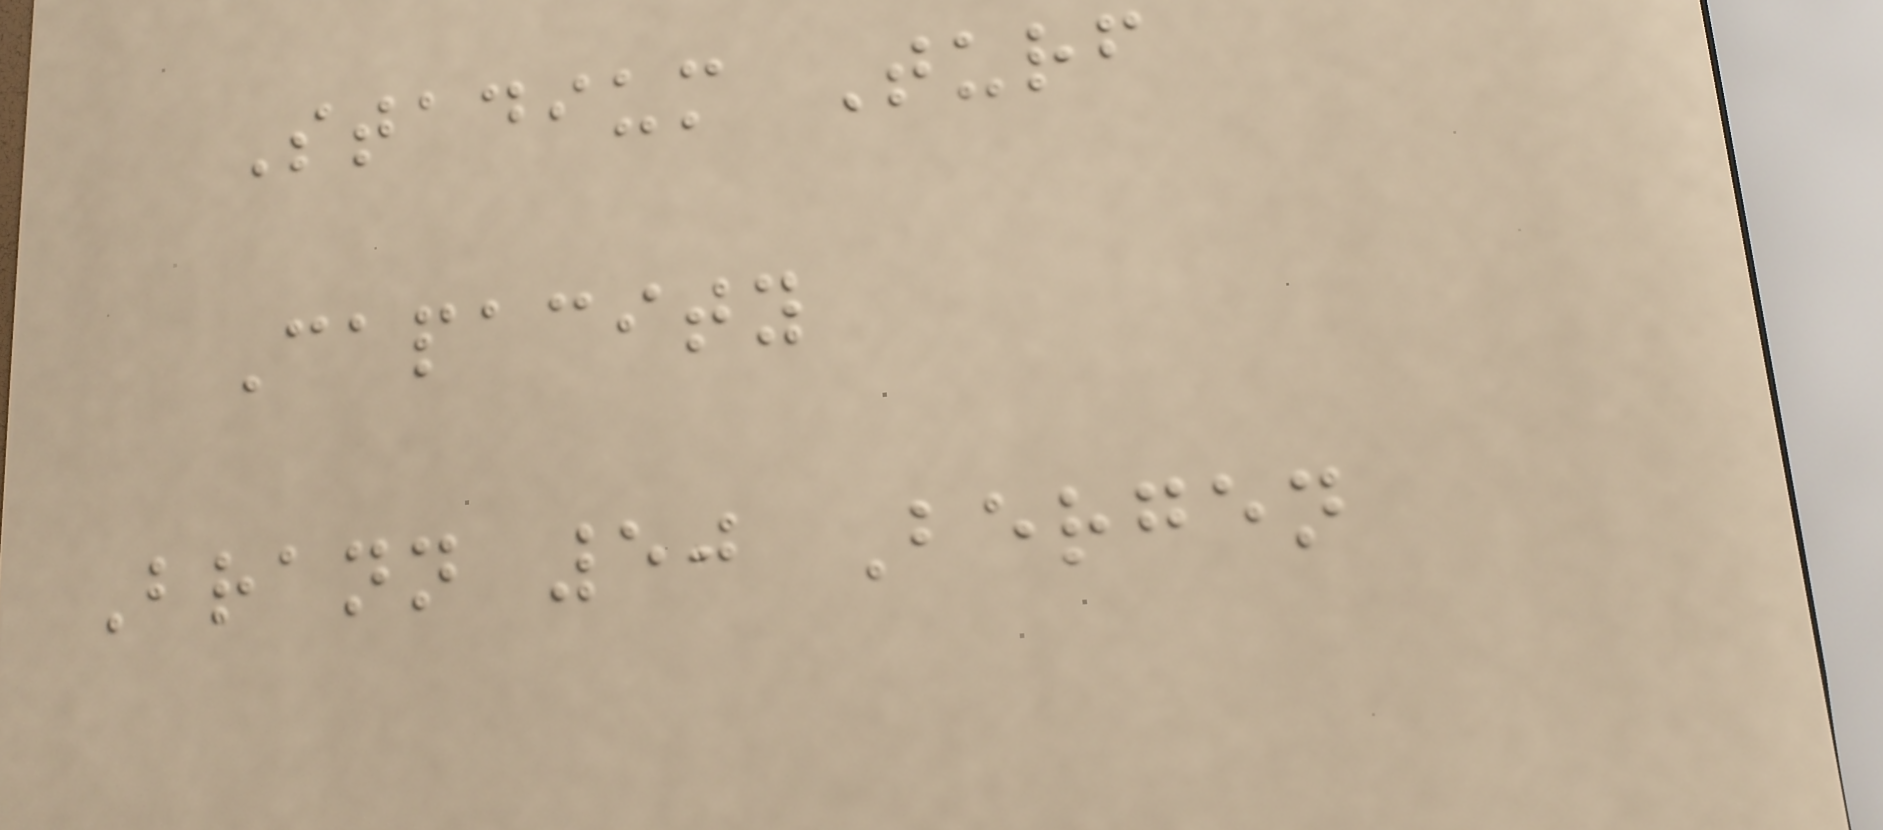Stadium Turf
Capacity
Brann 50 Bergen
